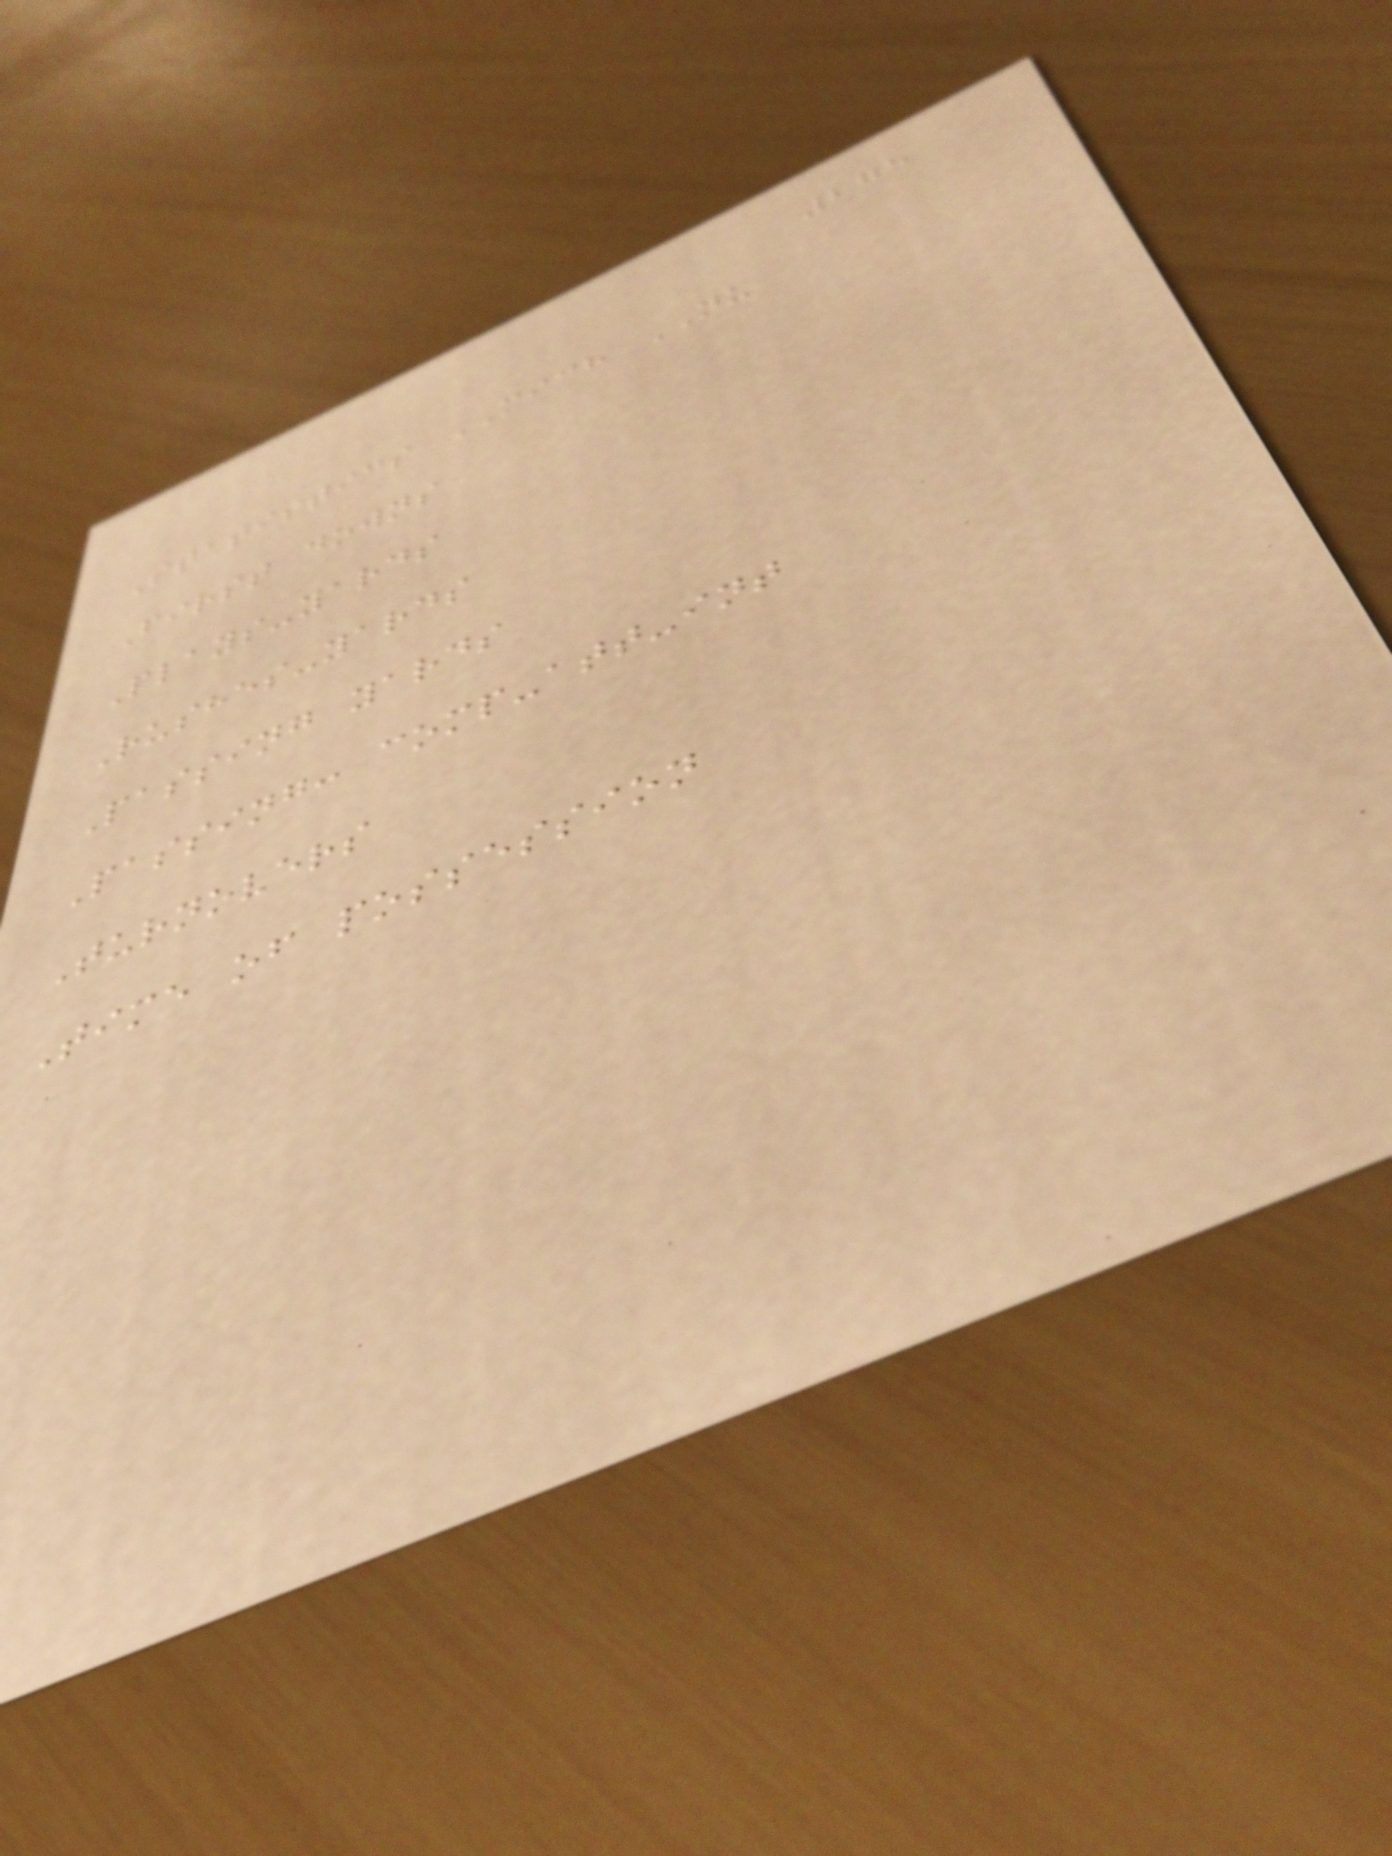275
Statistics MICH NU
First downs
Plays-yards
Rushes-yards
Passing yards
Passing: comp-att-int
Turnovers
Time of possession
